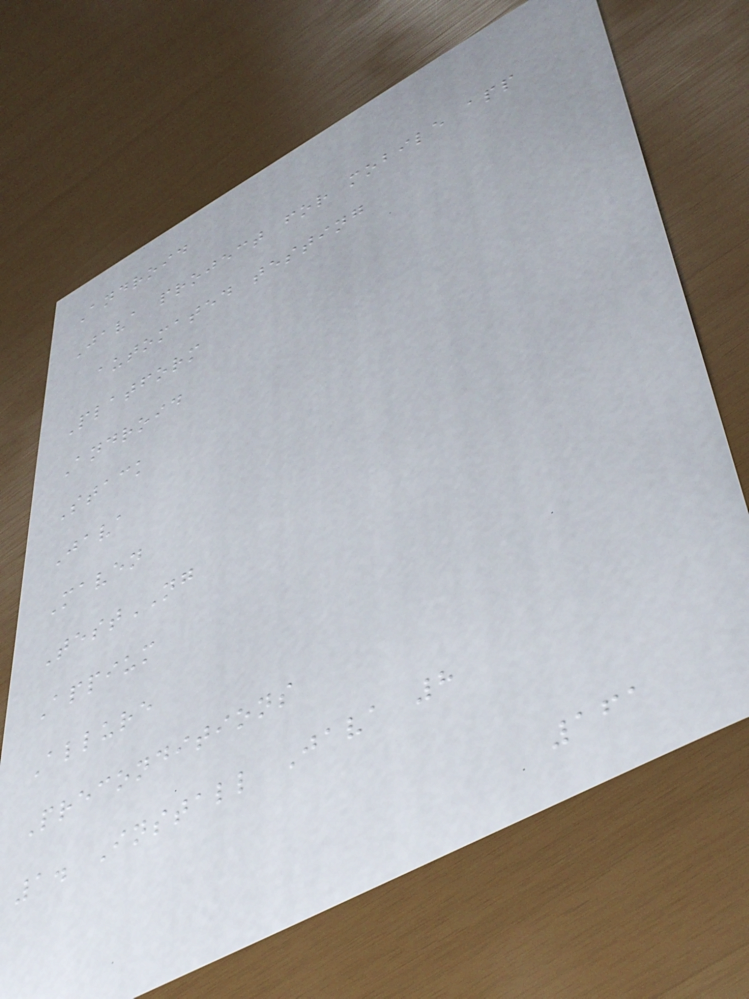Android
Java project for mobile app
automated testing
Platform
Android
Stack
Java
Maven
TestNG
Appium
Allure
Preconditions
1. Install Java 8
161
